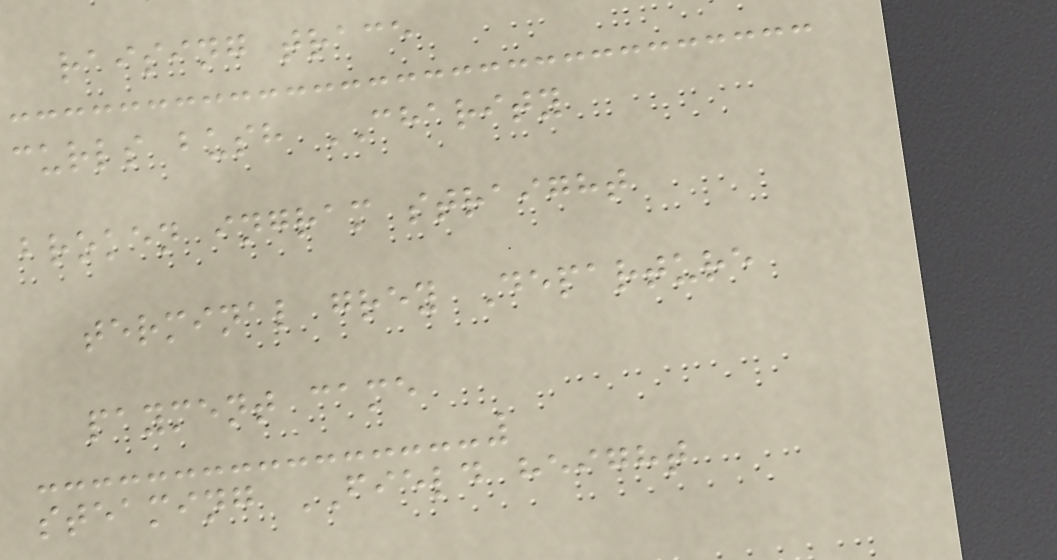raising trace
curls bush CHARITY
broken ingram straight
terminal grey Departure
payment came
steaming FIELD height
